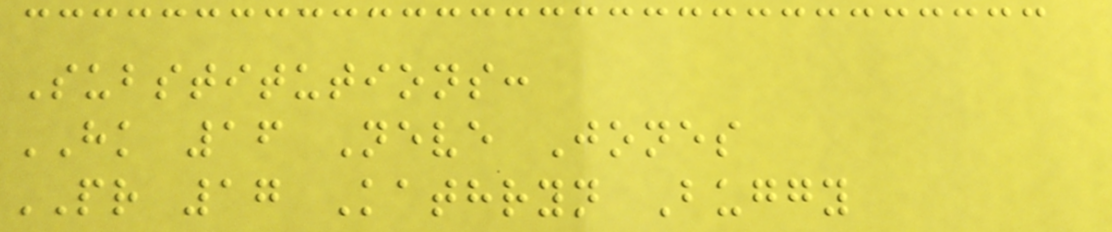Substitutions:
HK 16 Neve Jones
PR 17 Kathryn Buggy
